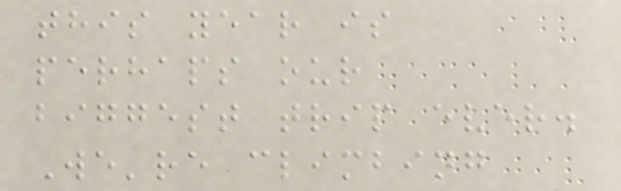this year is
perhaps our
biggest trip ever.
We're climbing
